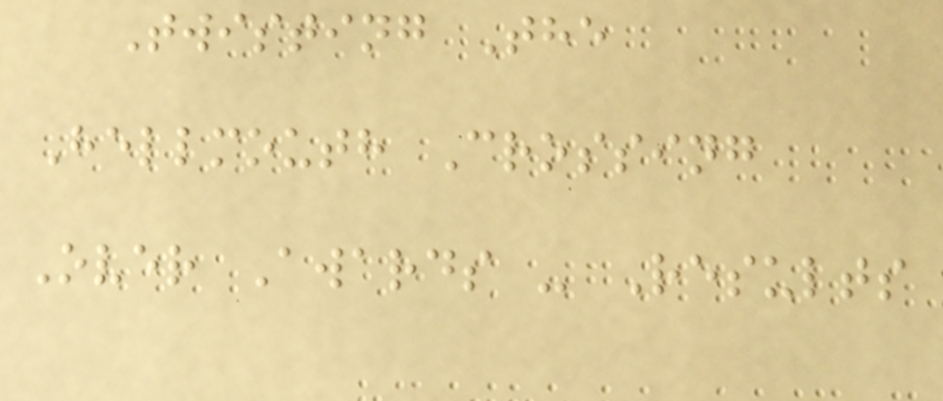Twisting The
Hellmouth Crossing
Over Awards - Results
